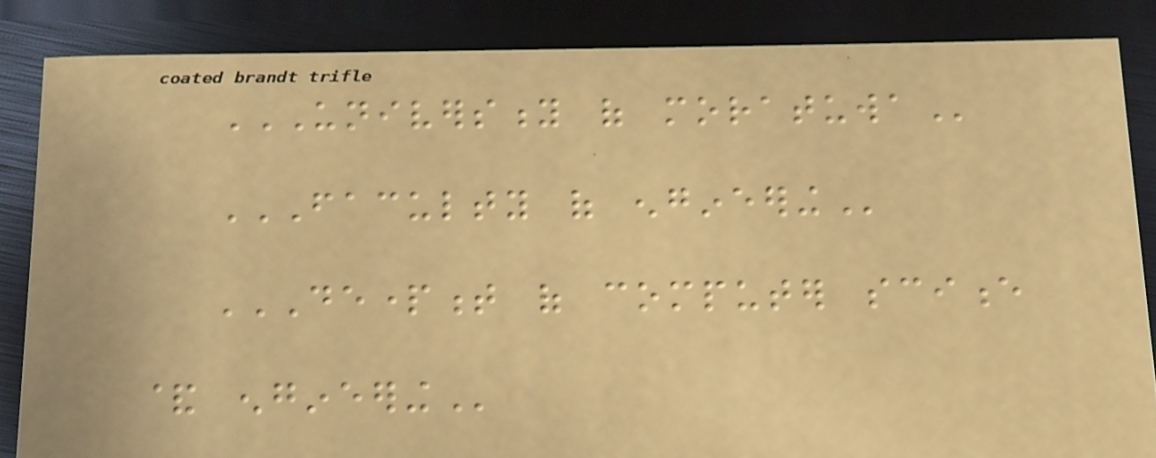UNIVERSITY OF MORATUWA
FACULTY OF ENGINEERING
DEPARTMENT OF COMPUTER SCIENCE
& ENGINEERING
